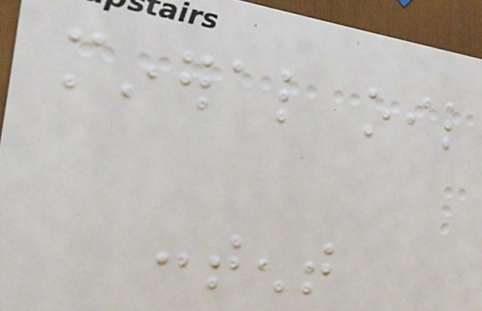mineral oil
content
